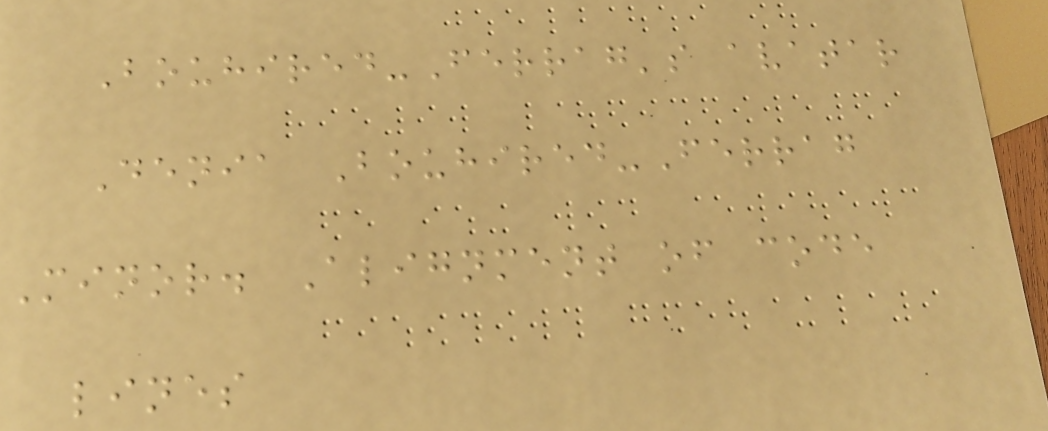Bouhired-Ferrag's avatar
Denia Bouhired-Ferrag
Minor. Alignment of code
lines
